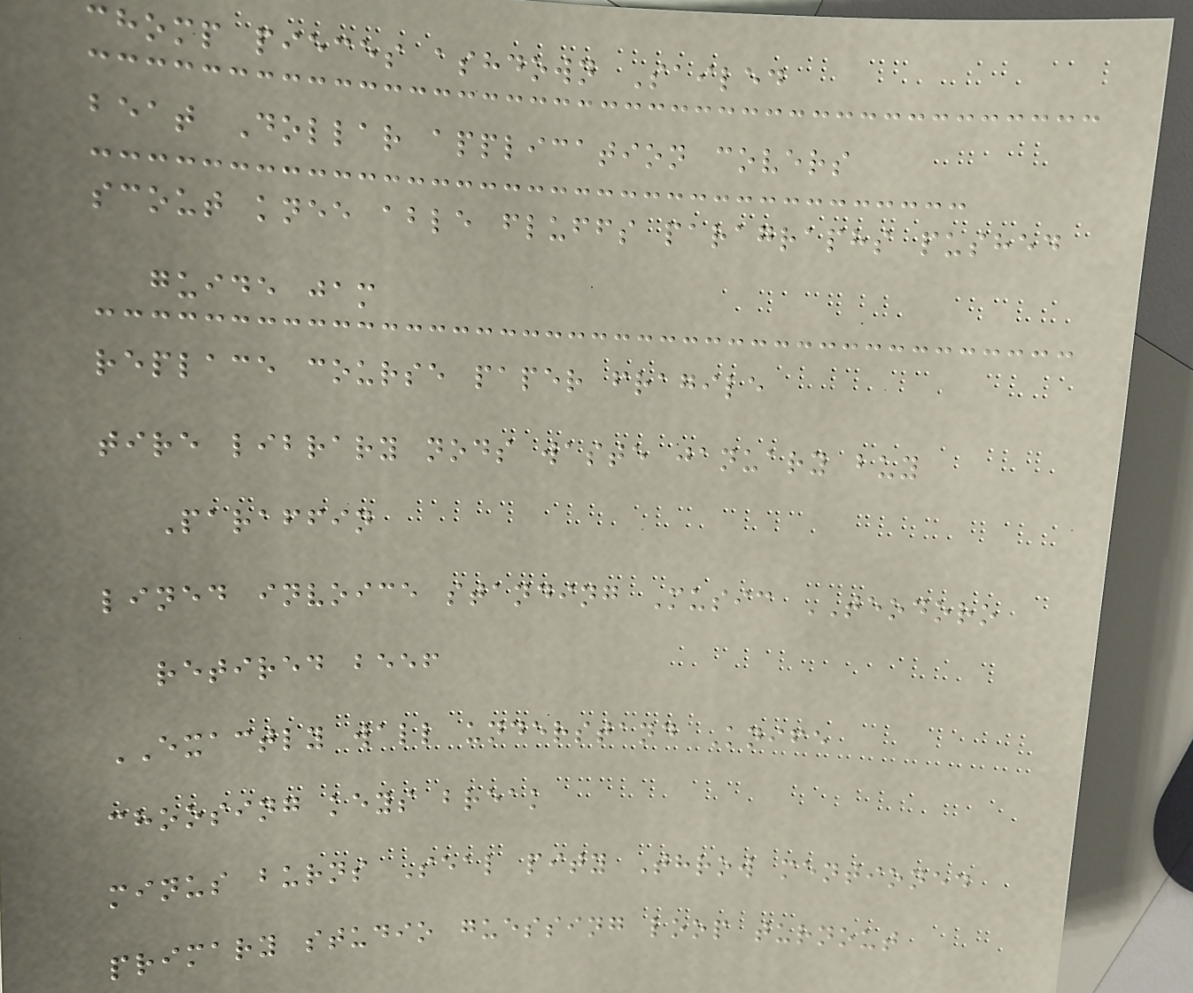chomp pieces ashdown Sailed
beat Dollar application covers
scout knee able fluffs paragraphs pushed
guide jam
replace course paper fragile
tire library nods waste january buy
Paraffin
lined invoice standing Music TEODORO
retired beef
EXACTLY wall understand Knife
choosing keys break
minus burns Seal pity Throw mentioned
primary studio guessing loop turnout
